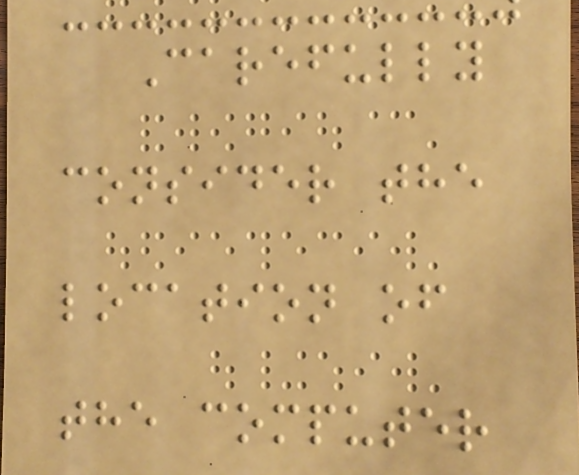Carefully
consider the
location of
the computer
